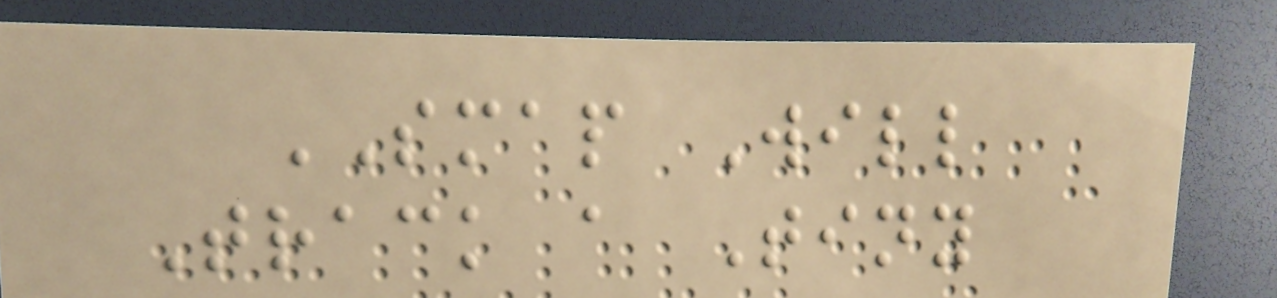SMAP Will
Track a Tiny
